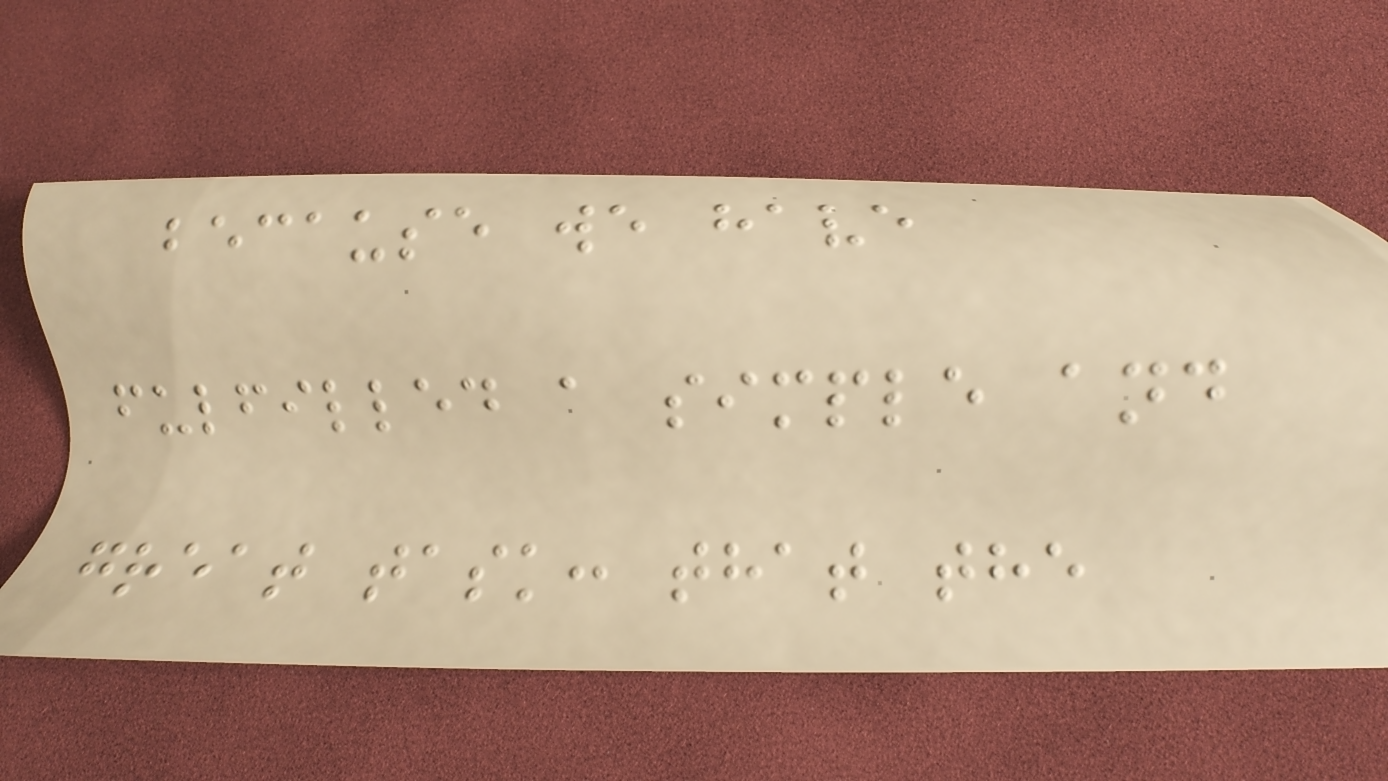because we have
fulfilled a simple and
great task: that the
